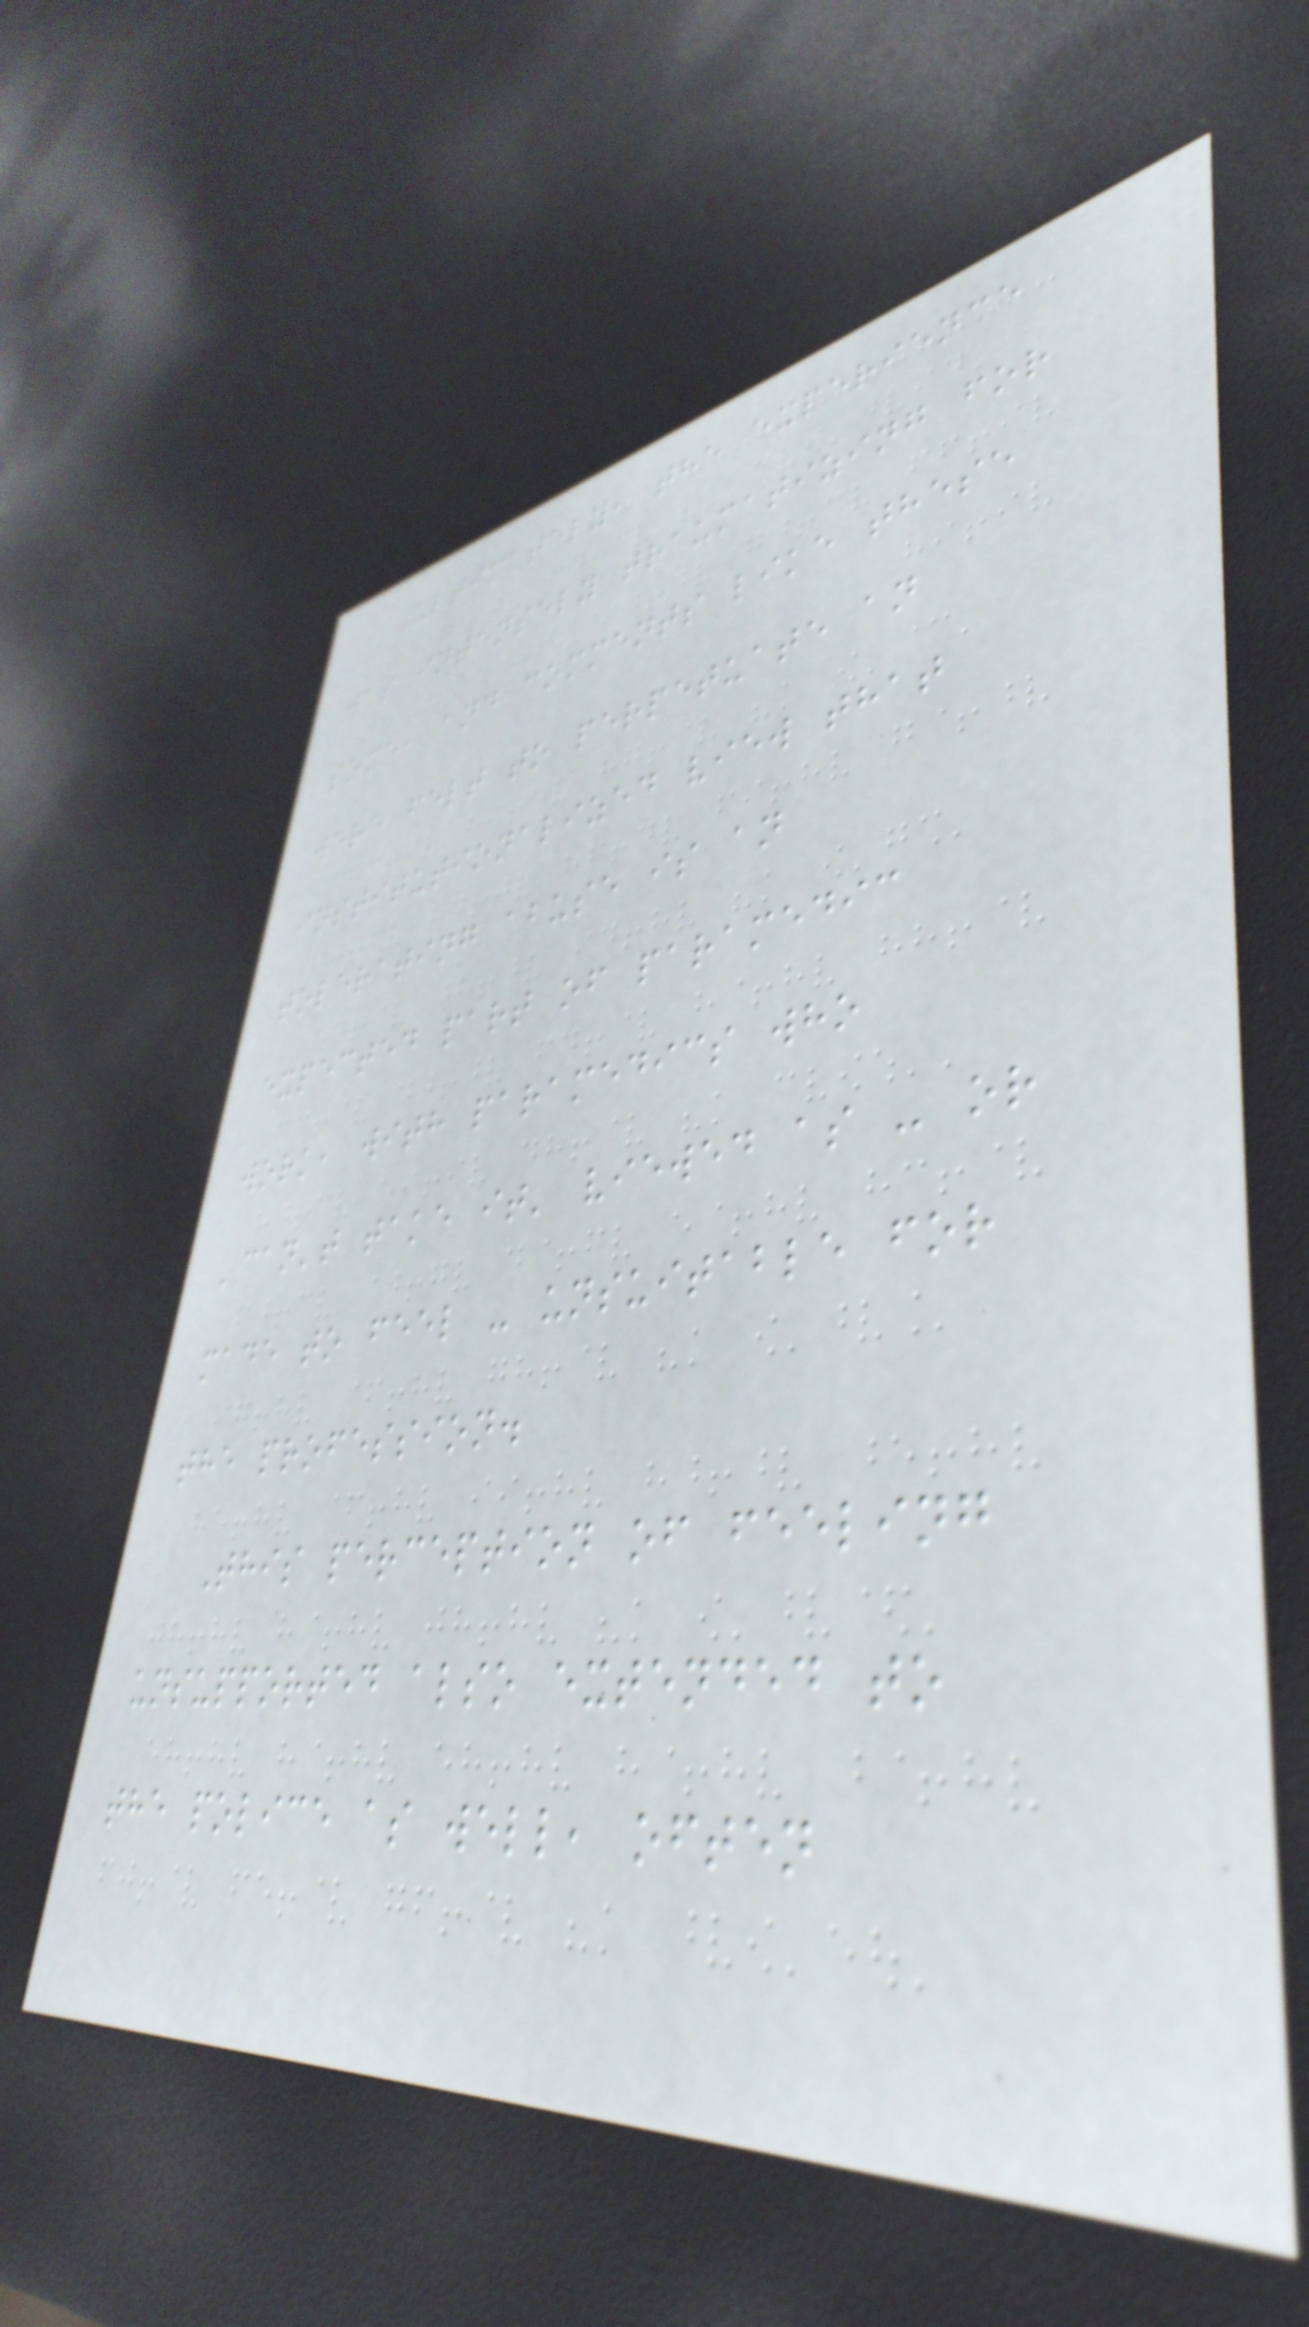Ultimately, the experience
was intensely traumatizing for
some, and comments like these
were felt to perpetuate an
institutionalized view that
tolerating abuse is an
expected part of paramedic
work, with paramedics who
'can't take it' viewed as - or
made to feel - unsuitable for
the profession.
This perception of feeling
unsupported also extended to
the police as well, often
